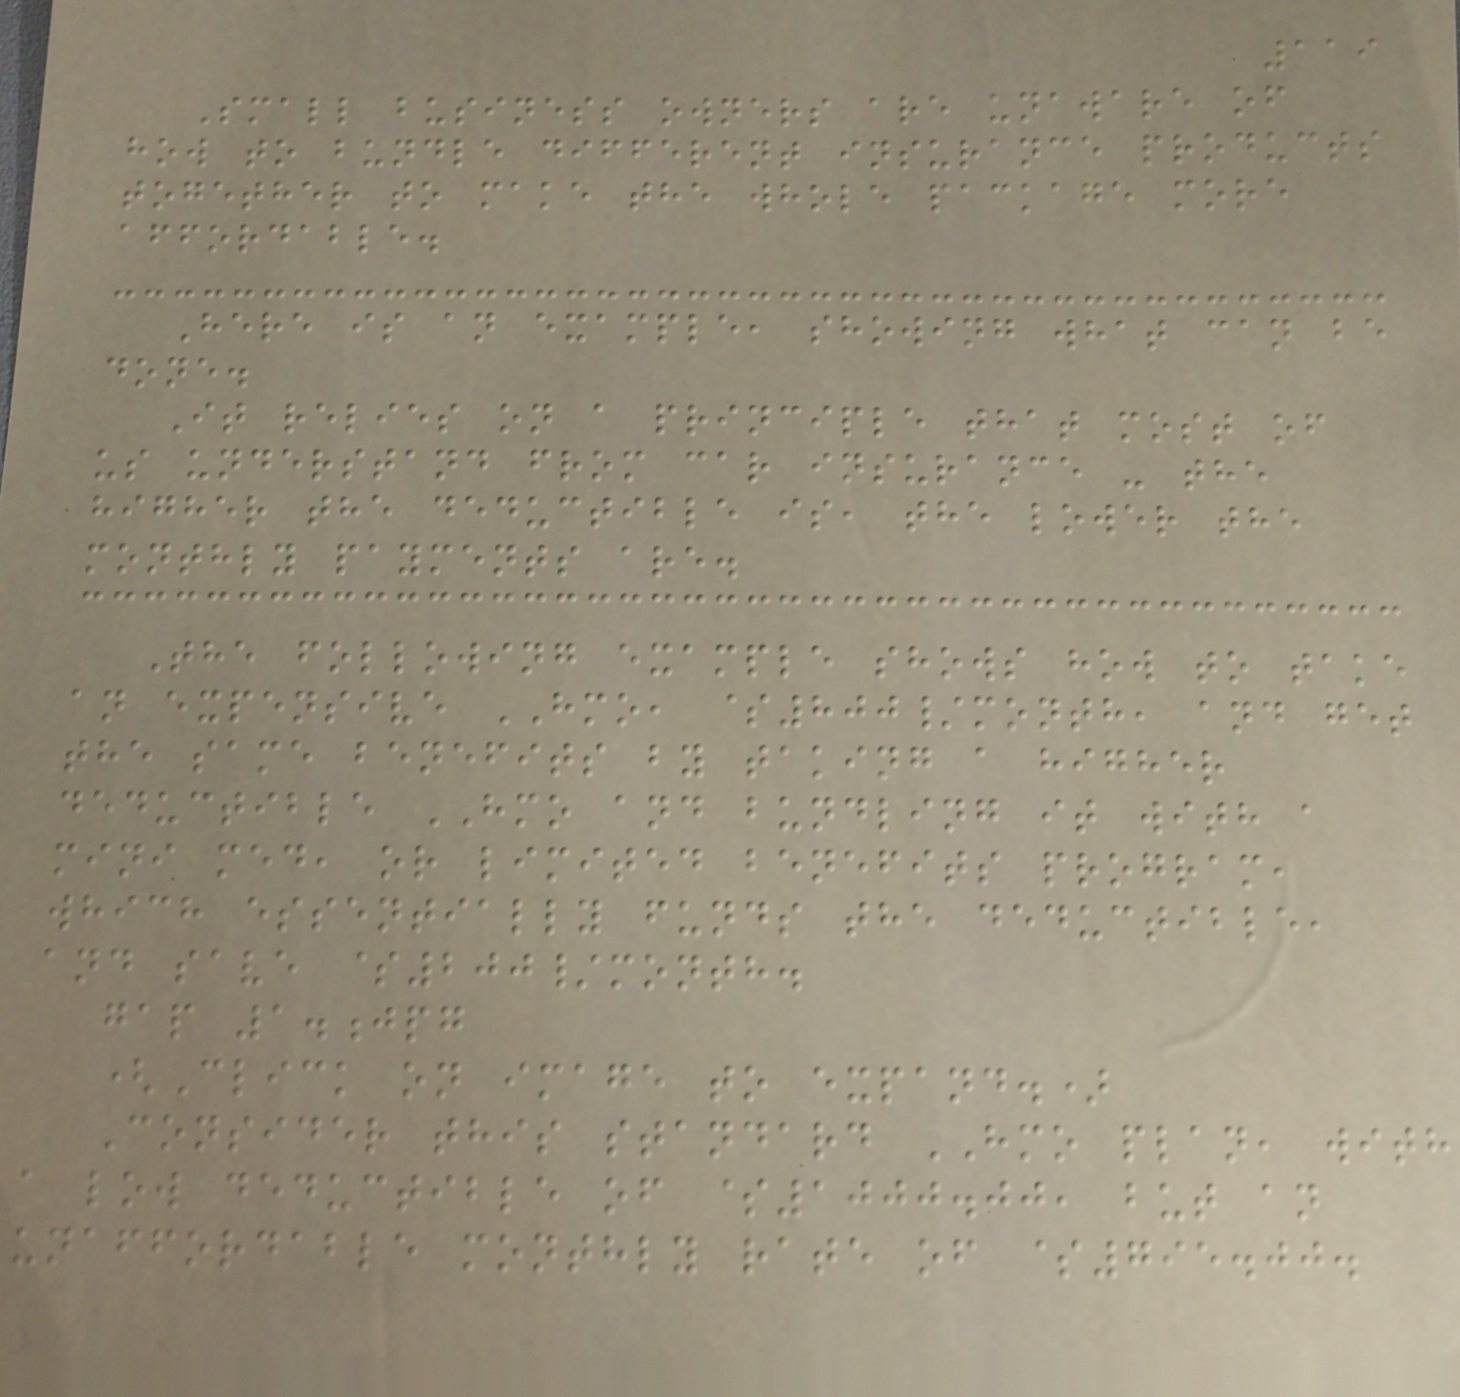119
Small business owners are unaware of
how to bundle different insurance products
together to make the whole package more
affordable.
Here is an example, showing what can be
done.
It relies on a principle that most of
us understand from car insurance - the
higher the deductible is, the lower the
monthly payments are.
The following example shows how to take
an expensive HMO, $800/month, and get
the same benefits by taking a higher
deductible HMO and bundling it with a
mini med, or limited benefits program,
which essentially funds the deductible,
and save $200/month.
gap 1.jpg
(Click on image to expand.)
Consider this standard HMO plan, with
a low deductible of $1000.00, but an
unaffordable monthly rate of $795.00.
